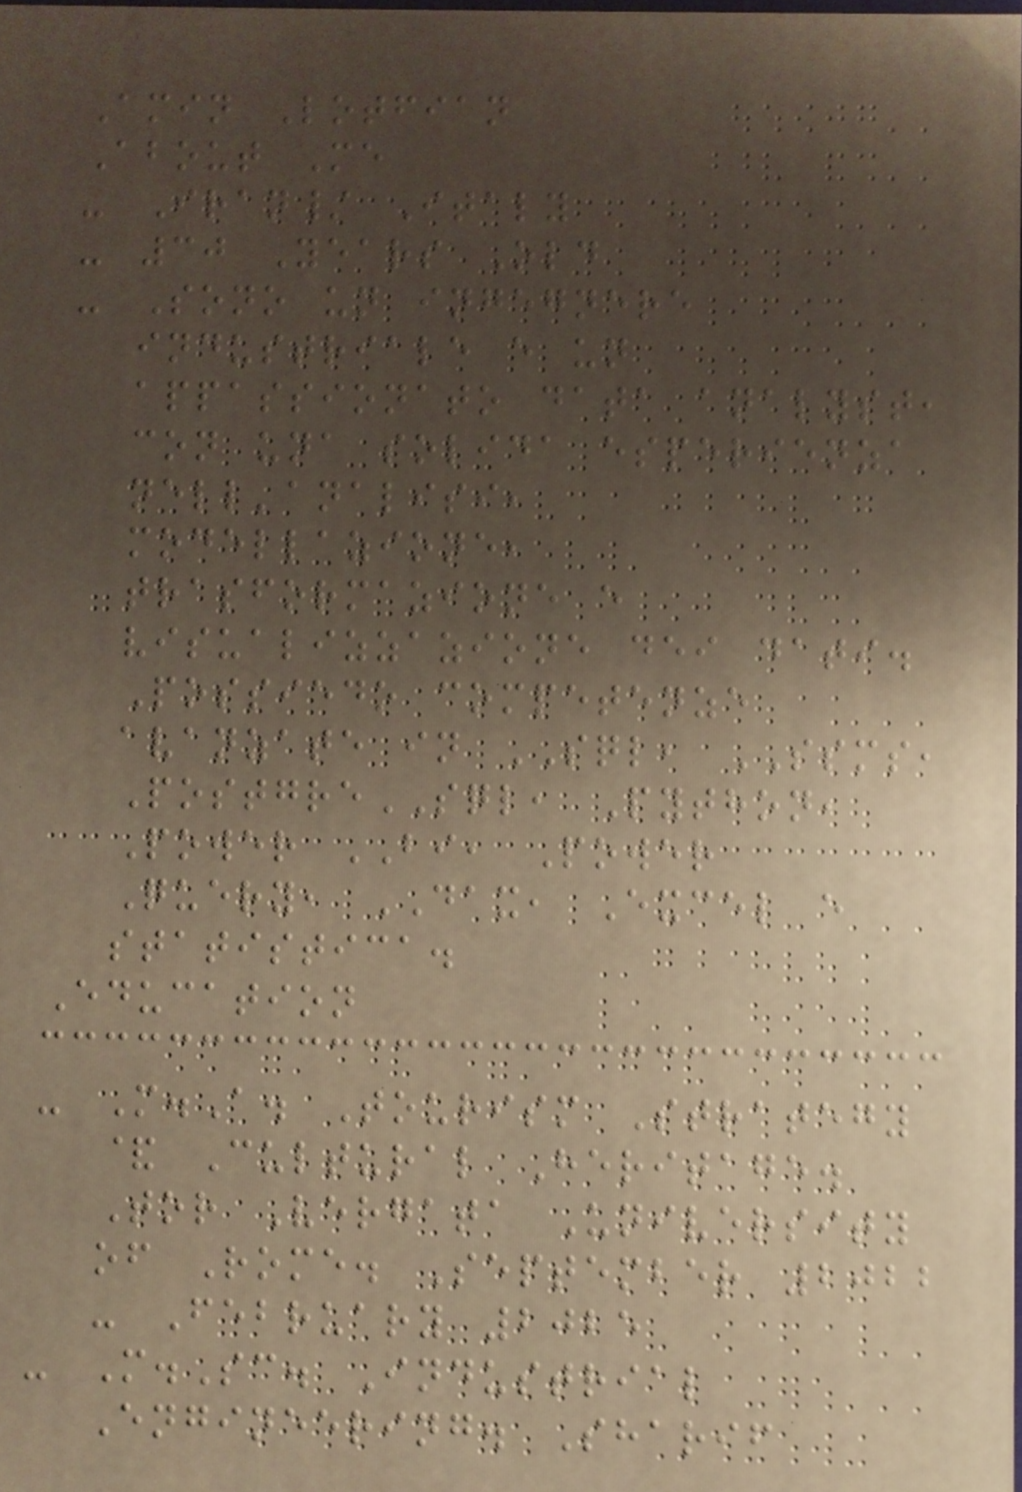Amin Lotfian
About Me
- Iran/ Italy
- 30 Years Old
- Sono un ingegnere
industriale e un
appassionato data analyst,
con una solida esperienza
nell'analisi,
modellazione,
trasformazione e
visualizzazione dei dati.
Possiedo competenze
avanzate in SQL, SSMS,
PostgreSQL, Python,
Power BI, Power
Query, DAX, Excel e
statistica.
Education
- M.A. Tourism Strategy
& Cultural Heritage.
Tor Vergata University
of Rome. September 2022
- February 2025
- M.Sc. Industrial
Engineering. Sharif
